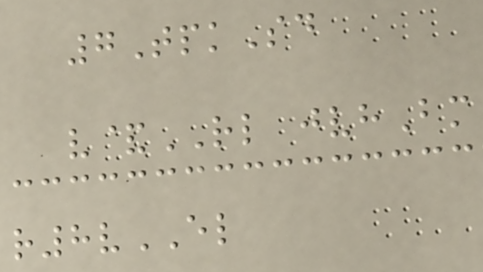7TpkSd
v&RL jvhBm
r8vEL
